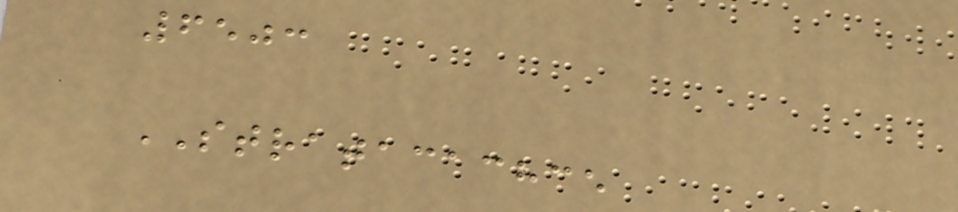6503
STRATACACHCE
